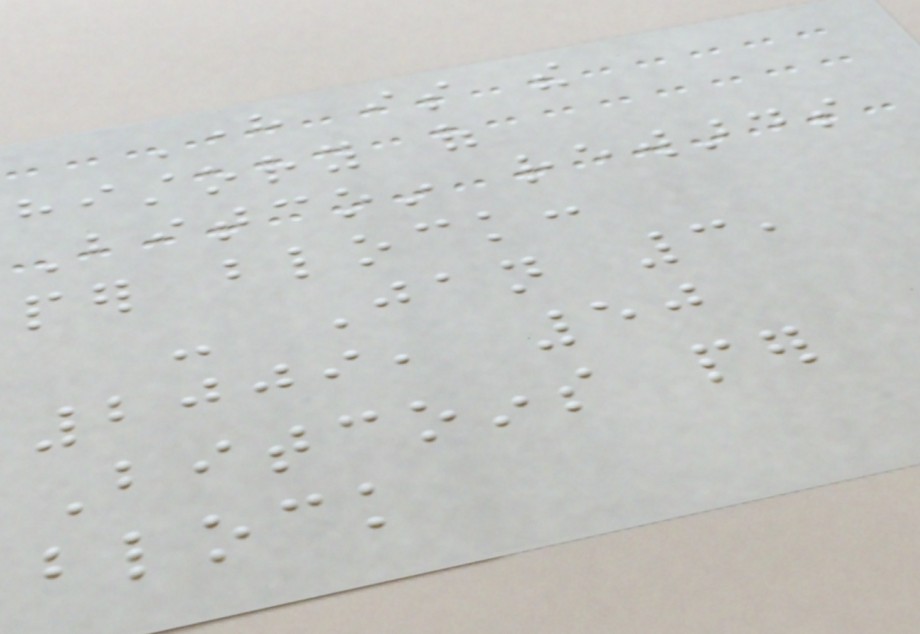Here is the
history of
Bitcoin rewards
per block:
- Jan 3,
2009, 50
Bitcoins per
block
